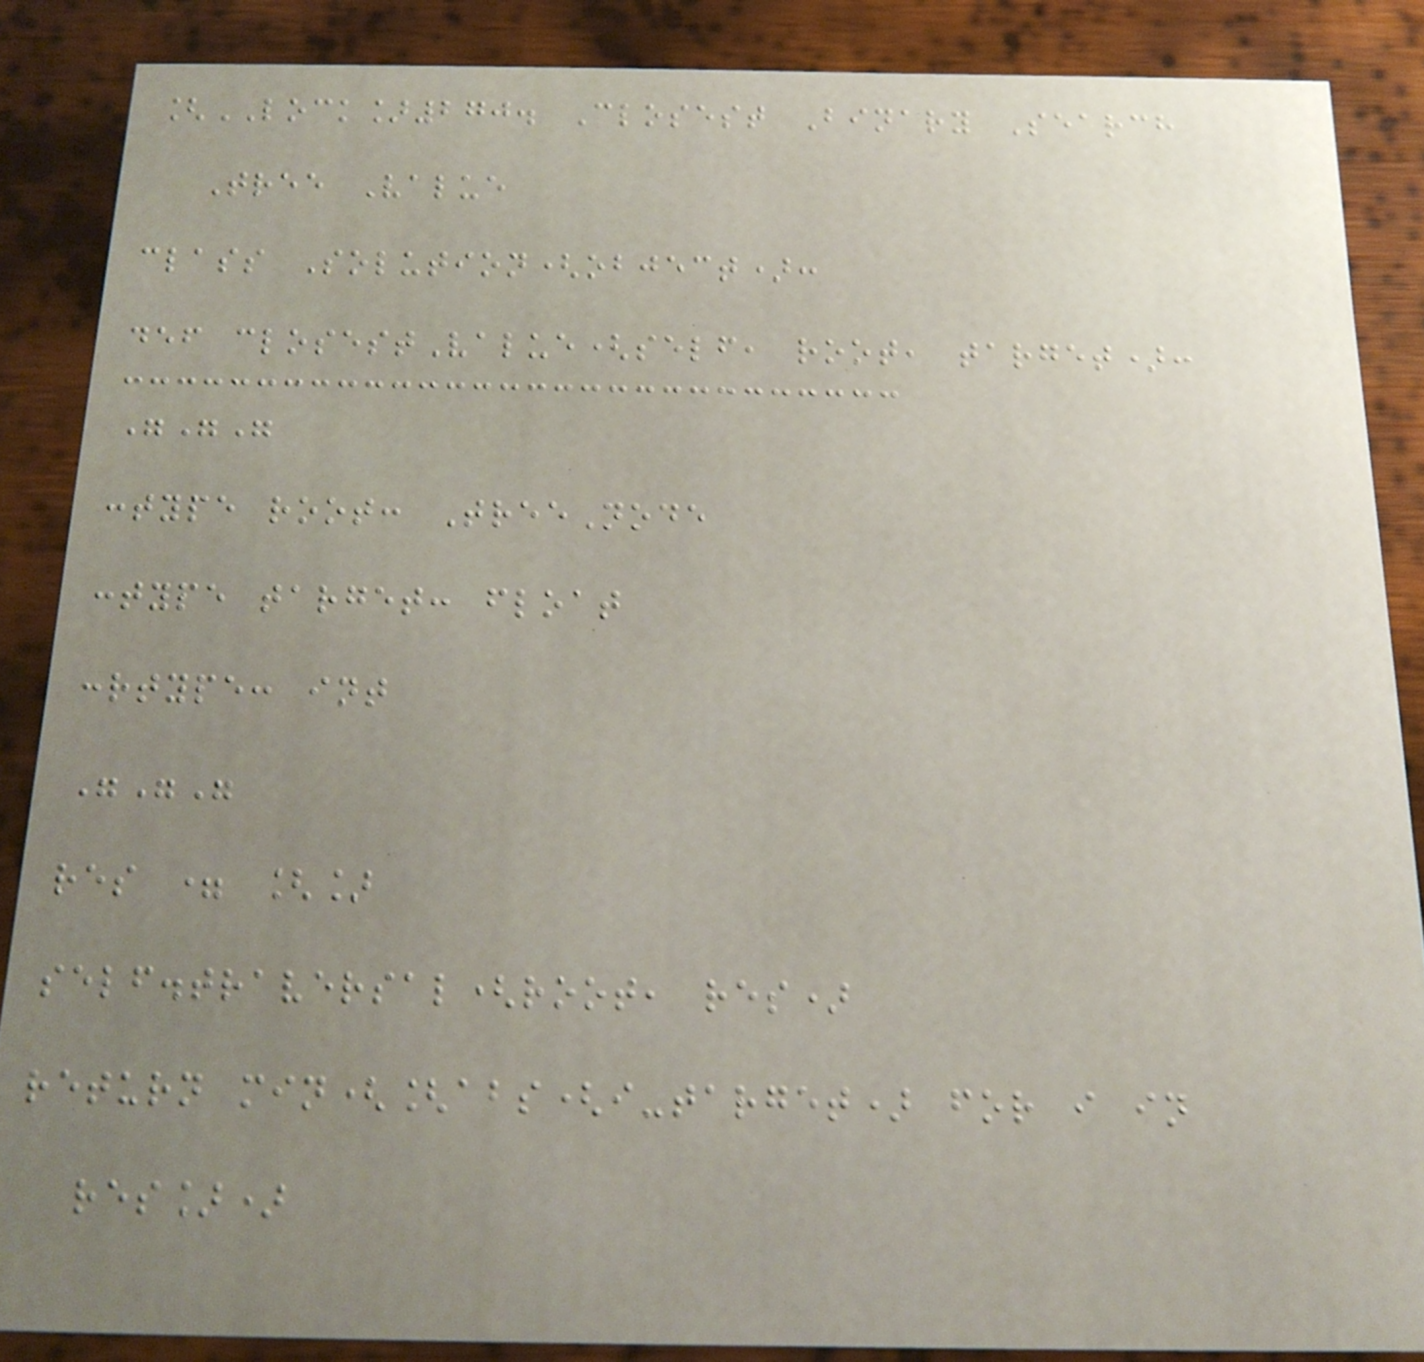[LOCK]270. Closest Binary Search
Tree Value
class Solution(object):
def closestValue(self, root, target):
"""
:type root: TreeNode
:type target: float
:rtype: int
"""
res = []
self.traversal(root, res)
return min([abs(i-target) for i in
res])
